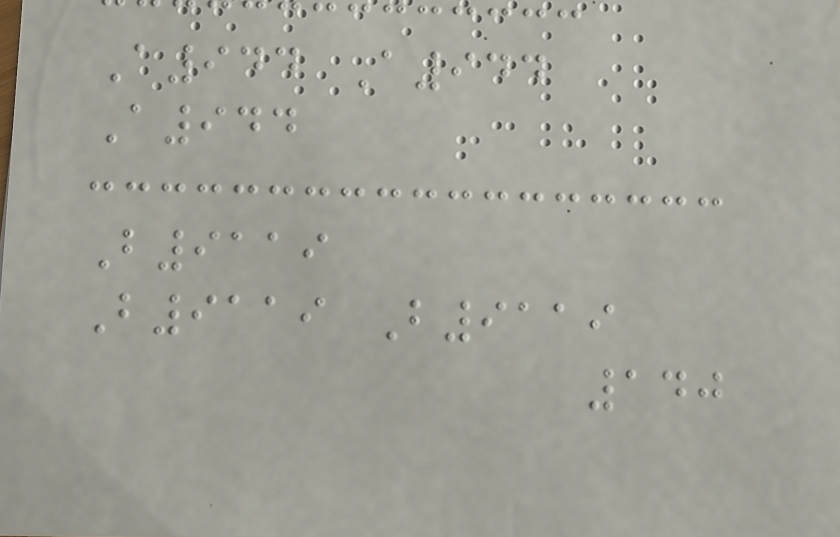A944 A944
A944
B9119
B9119 B9119
140
